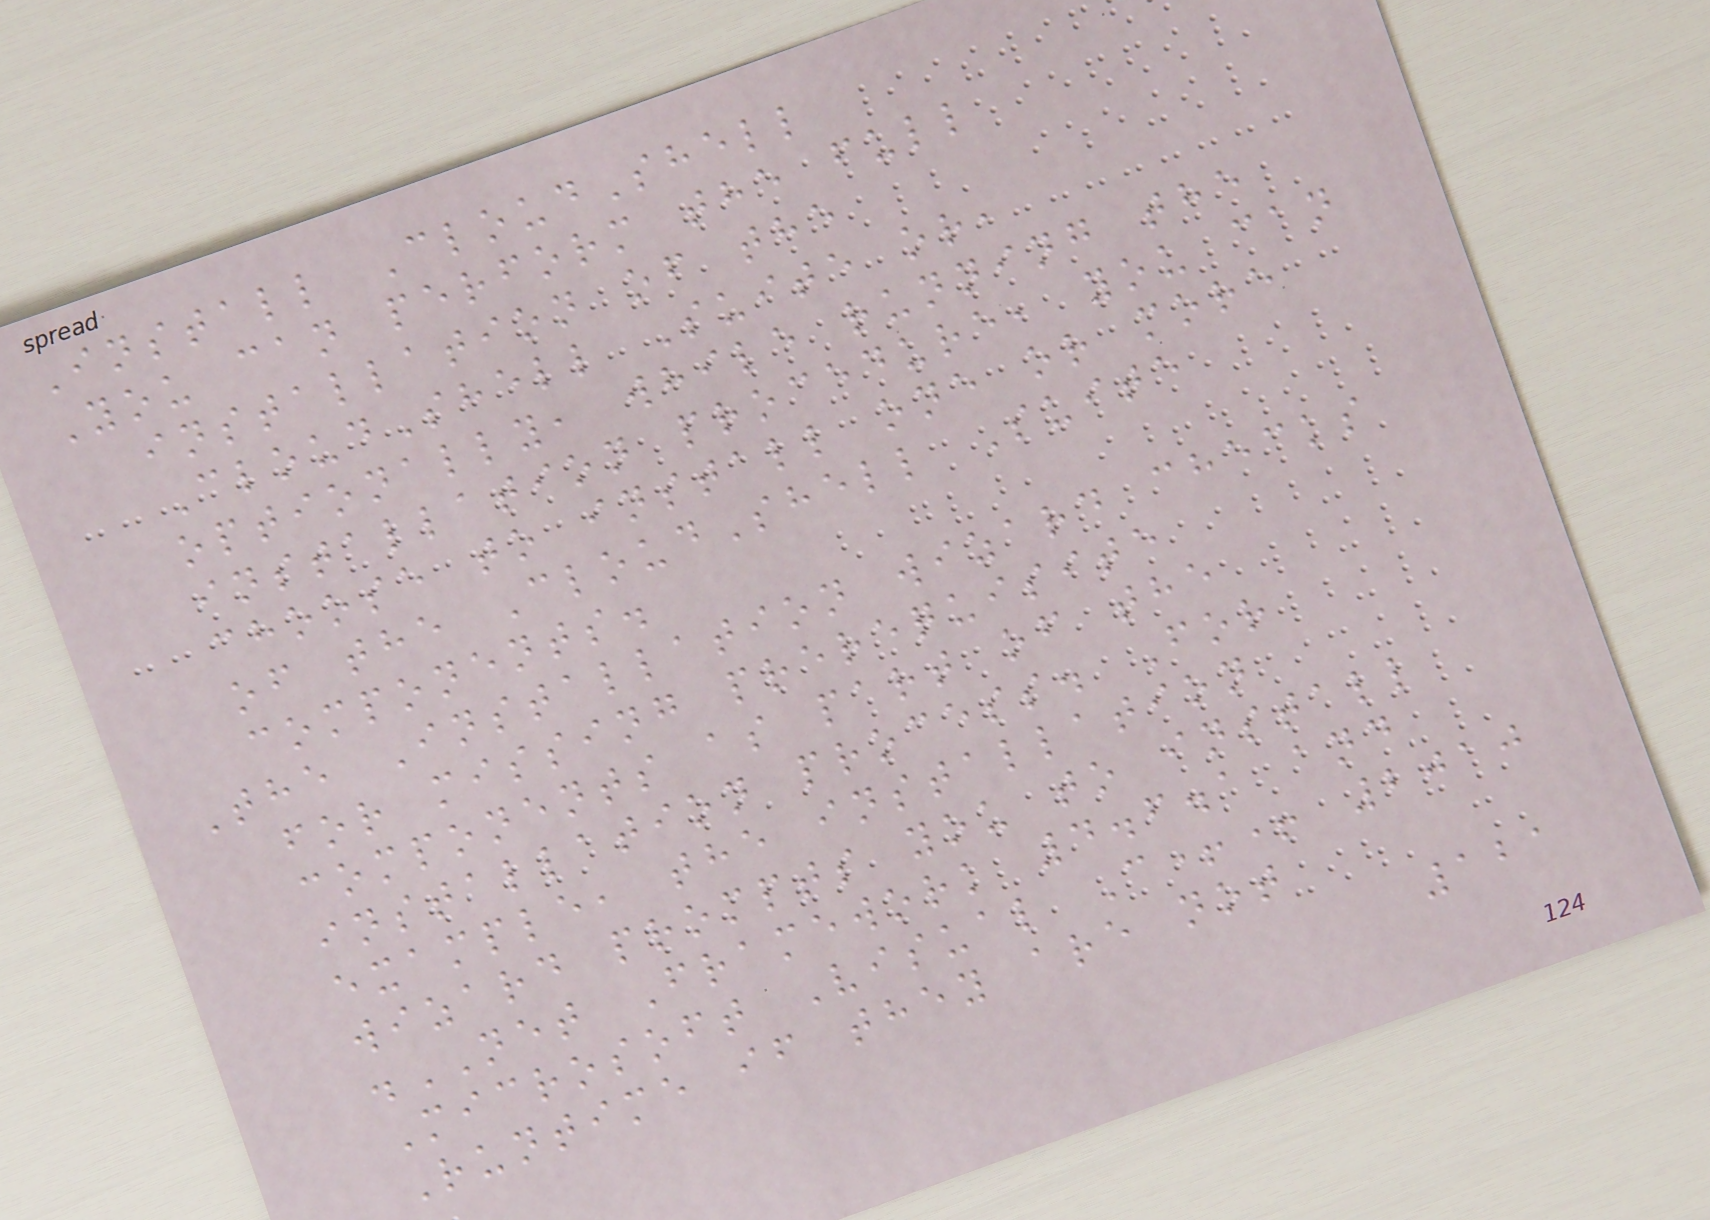Install CloudShell
You can perform the full
installation of the
CloudShell Suite or,
optionally, while running the
installation procedure, you can
choose to install one or more
of the CloudShell Suite
components.
The Installation wizard checks
for missing prerequisite
components as part of the
installation process. For
example, the installation
wizard prompts you to install
.NET Framework 4.6.1 and
Microsoft Visual C++ 2010
Runtime if they are not
121
